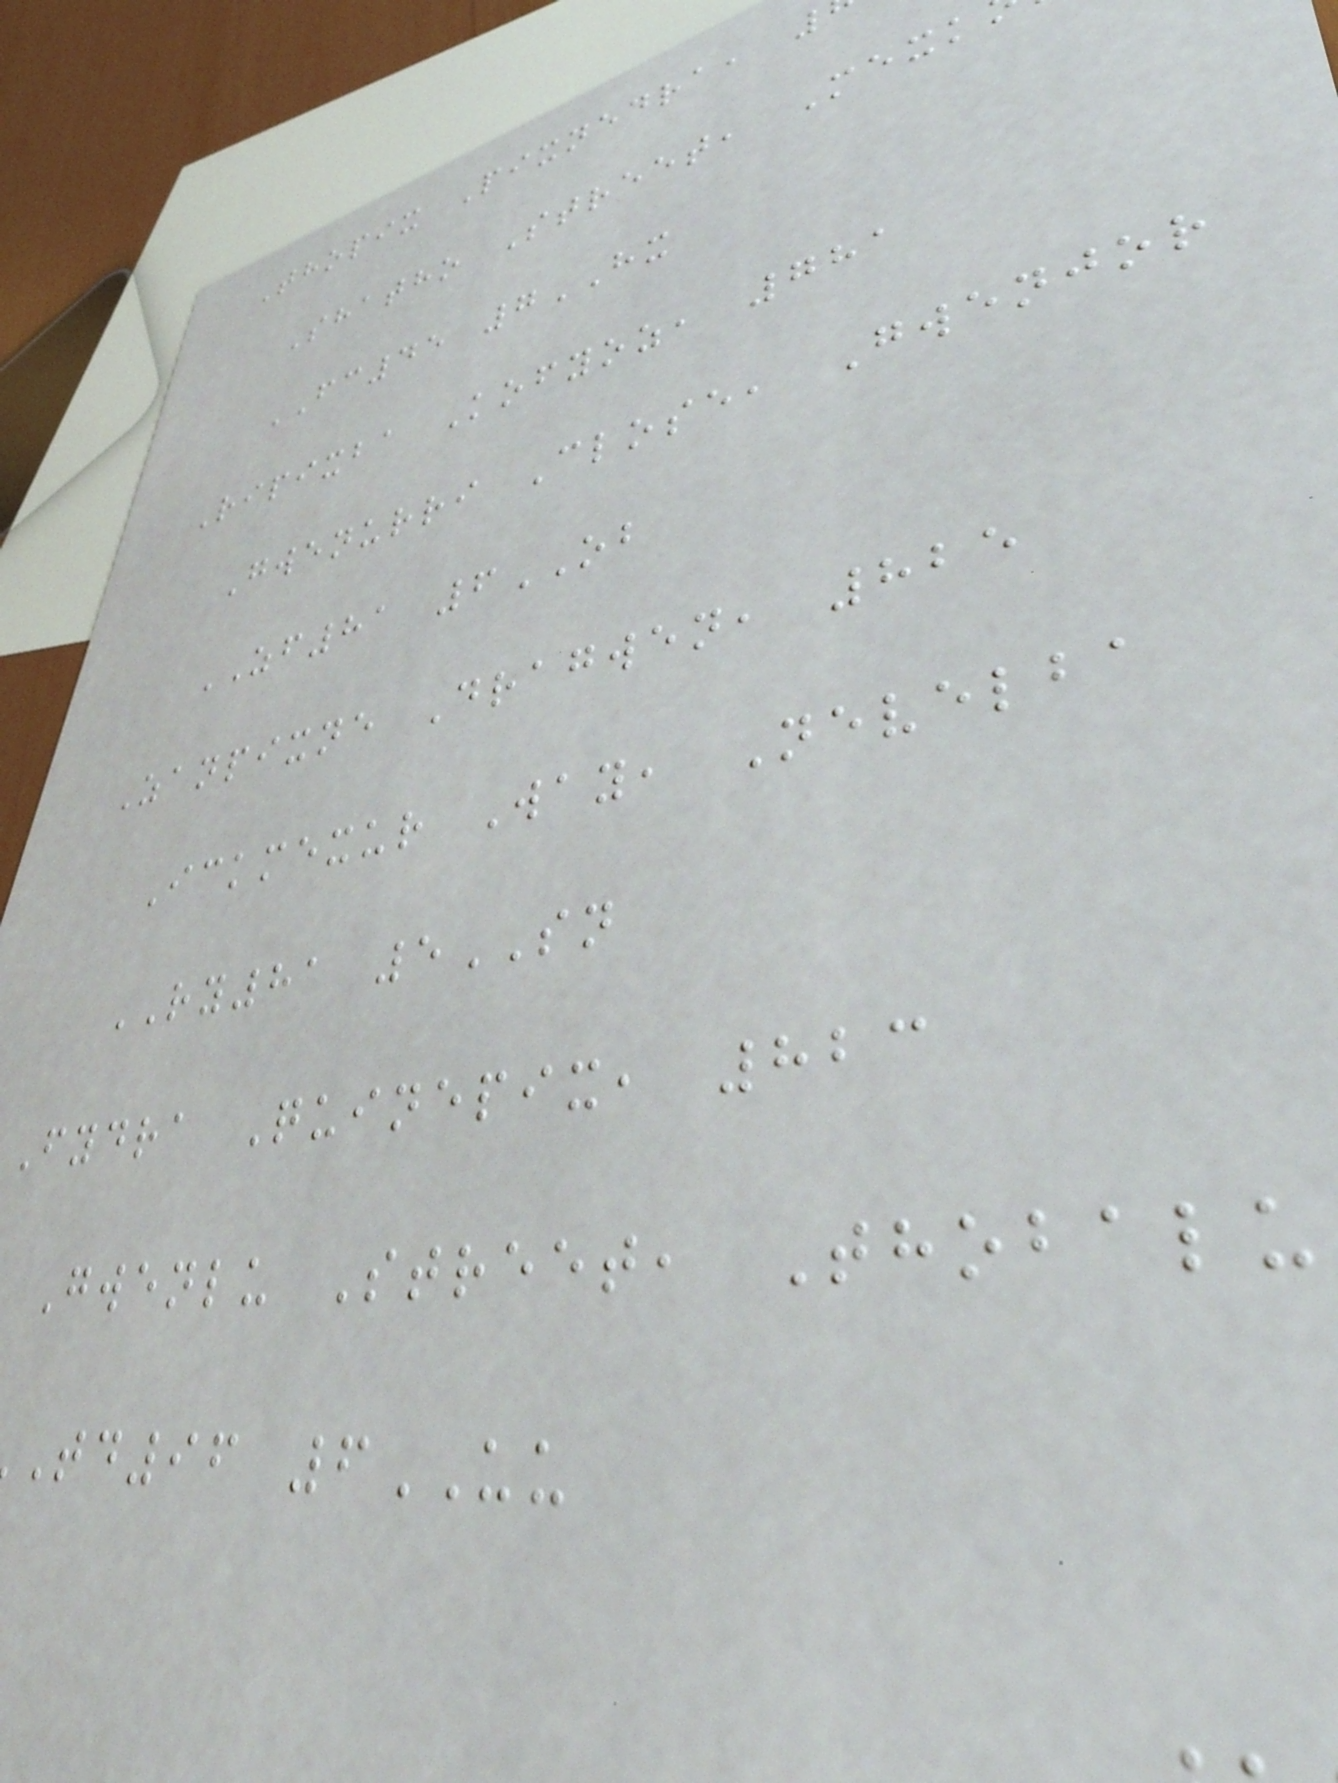Thopix Pixnedra,
Shatho Street, Mexk
FC45 7HX
Ripixba Kofyoz, 781
Gwenurri Close, Gwenjor
ZF81 6OB
Zanpixne Dragwen, 825
Ickmexur Way, Nevelba
RY81 5SN
Fydra Quinepix, 823
Gwenlu Street, Thobalu
td96 6UU
